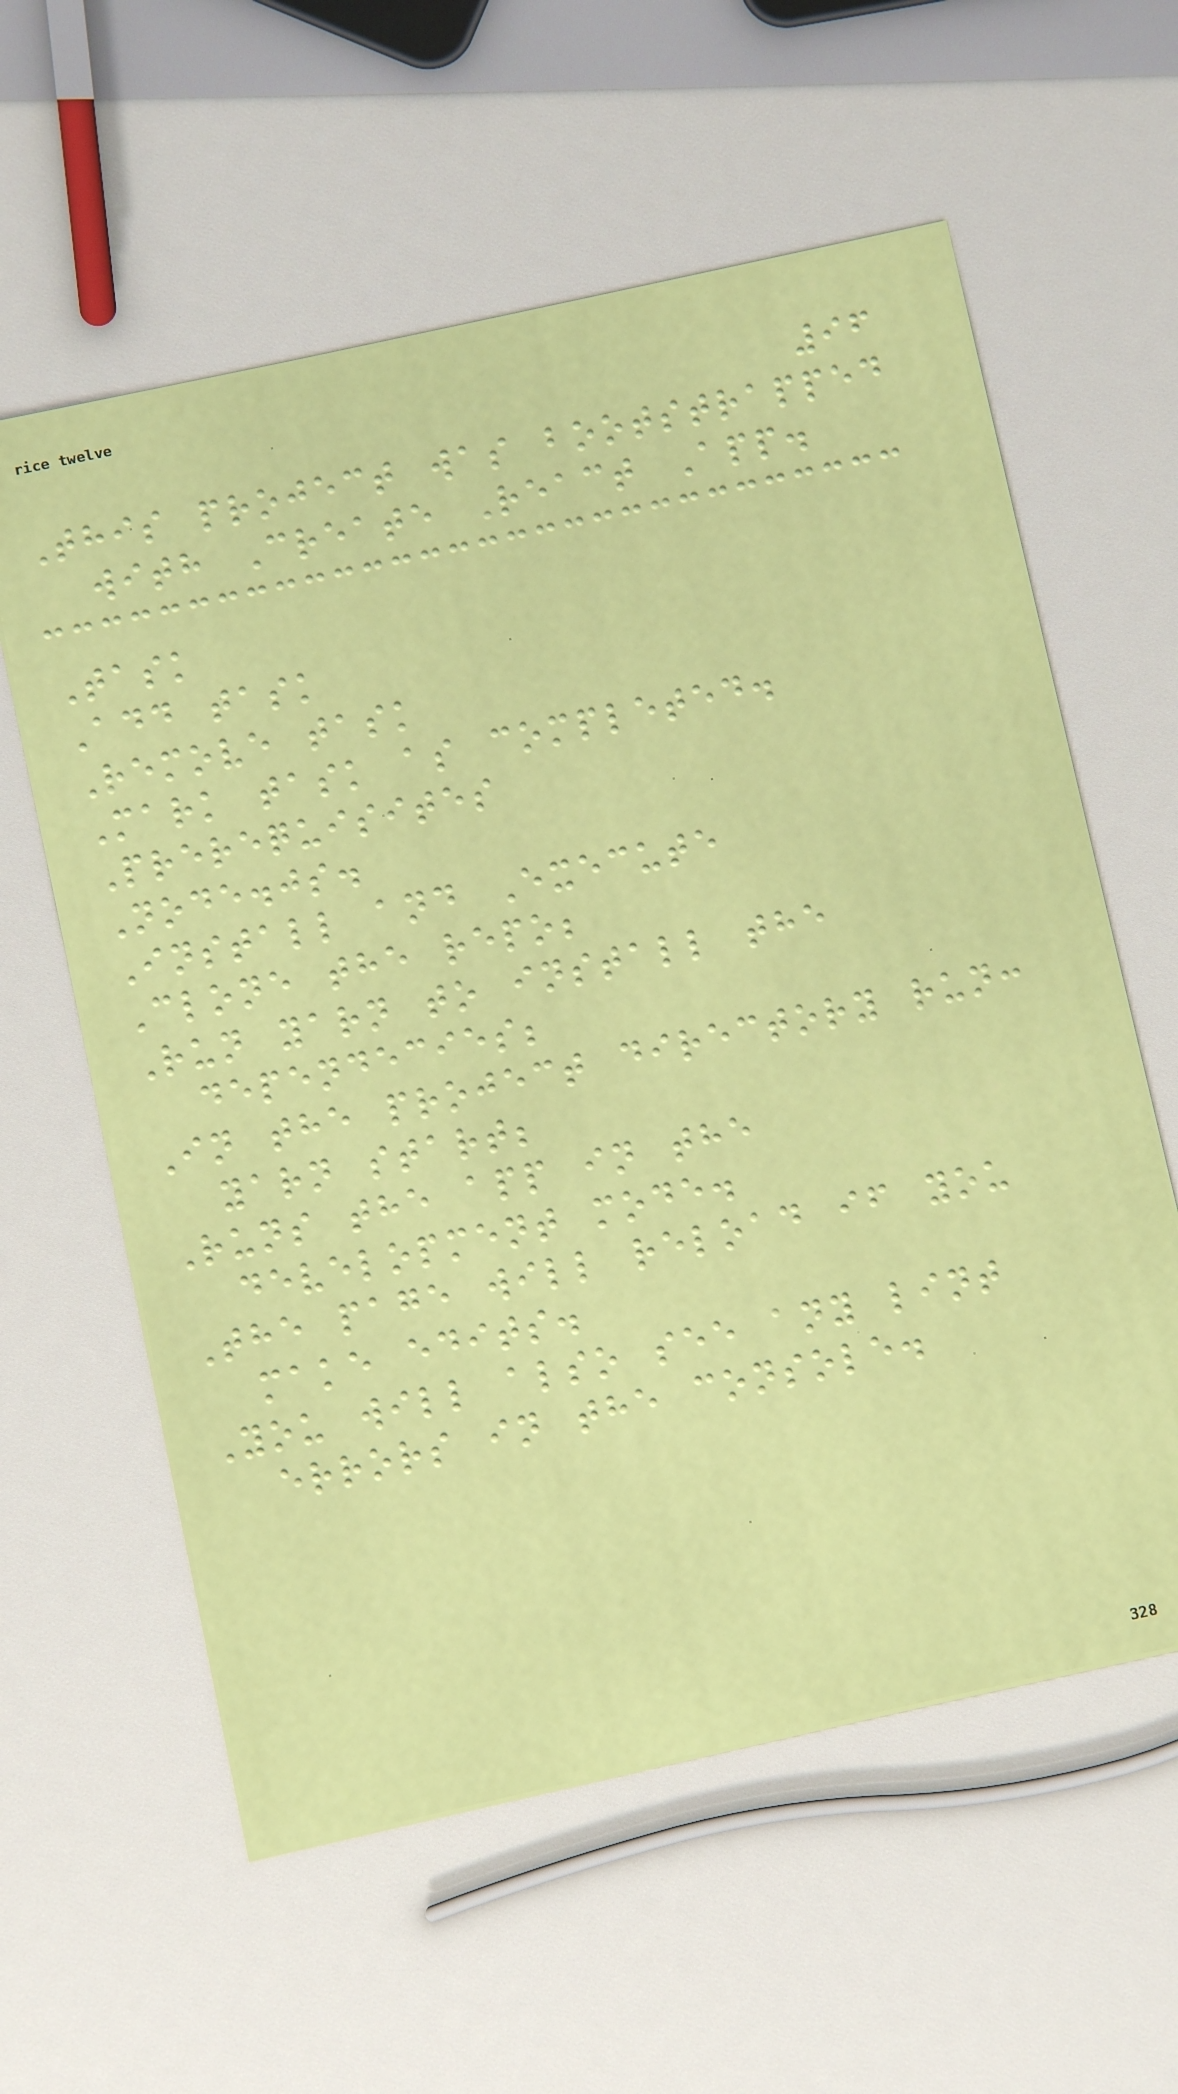96
This project was bootstrapped
with Create React App.
Task
Add task
Remove task
Mark task as completed.
Prerequisites
Node.js.
Install and Execute
Clone the repo;
Run yarn to install the
dependecies;
In the project directory run:
yarn start;
Runs the app in the
development mode.
The page will reload if you
make edits.
You will also see any lint
errors in the console.
